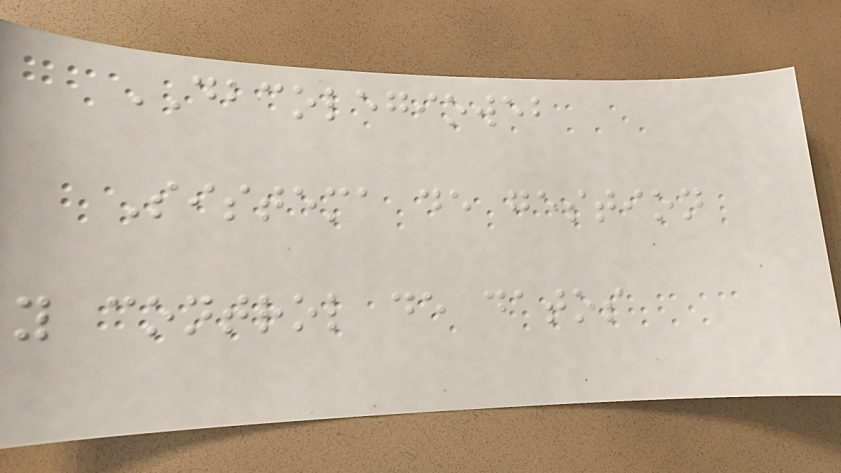DBCOLEGIOWEB
Sistema de gestion
y control de datos
